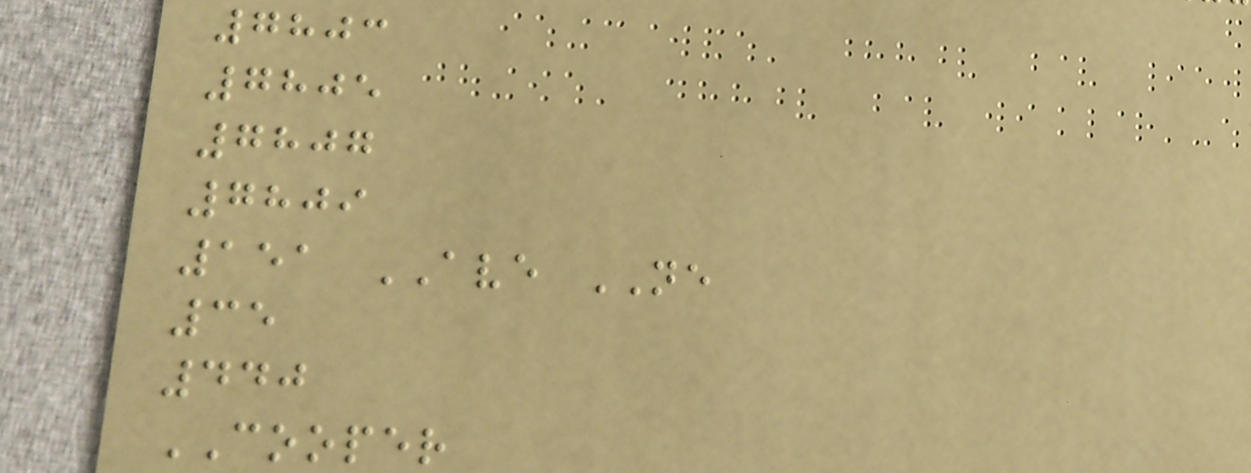7803
7805
7807
7809
151 AVE NE
35
440
COOPER
